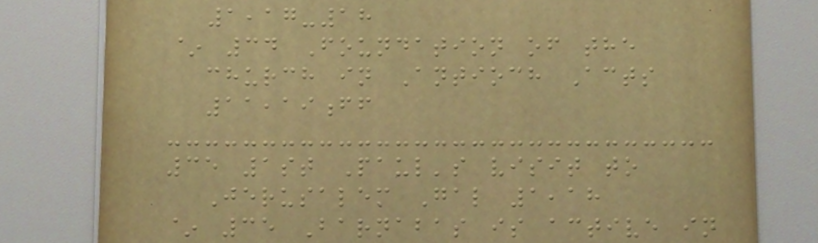1,17-18
~ 34 Foundation of the
church in Antioch Acts
11,19ff
35 1st Paul's visit to
Jerusalem Gal 1,18
~ 35 Barnabas is active in
